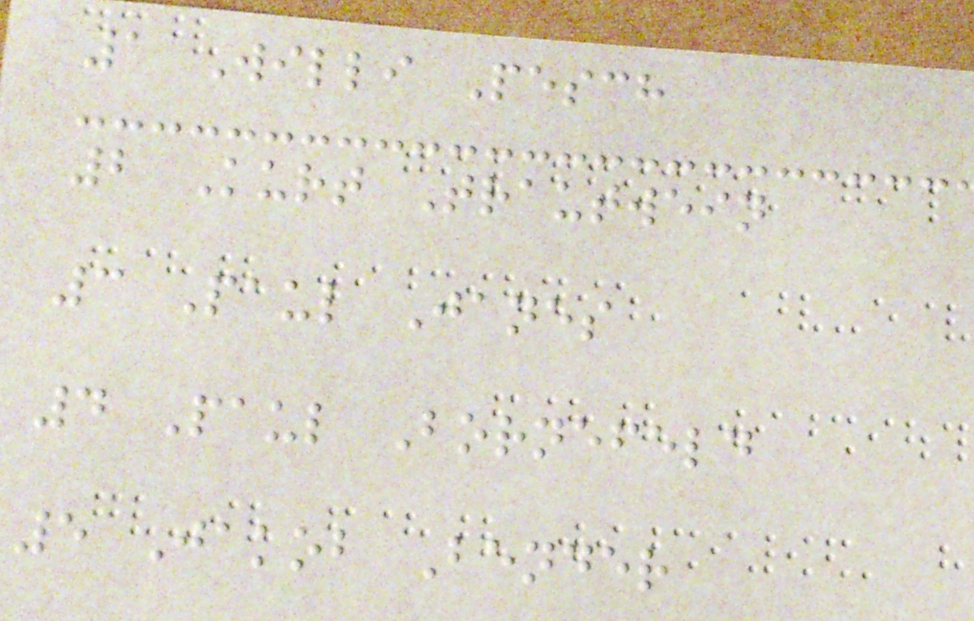1 Willi Pesch
2 Kurt Trautwein
3 Paul Janes
4 Paul Bornefeld
5 Jakob Bender
